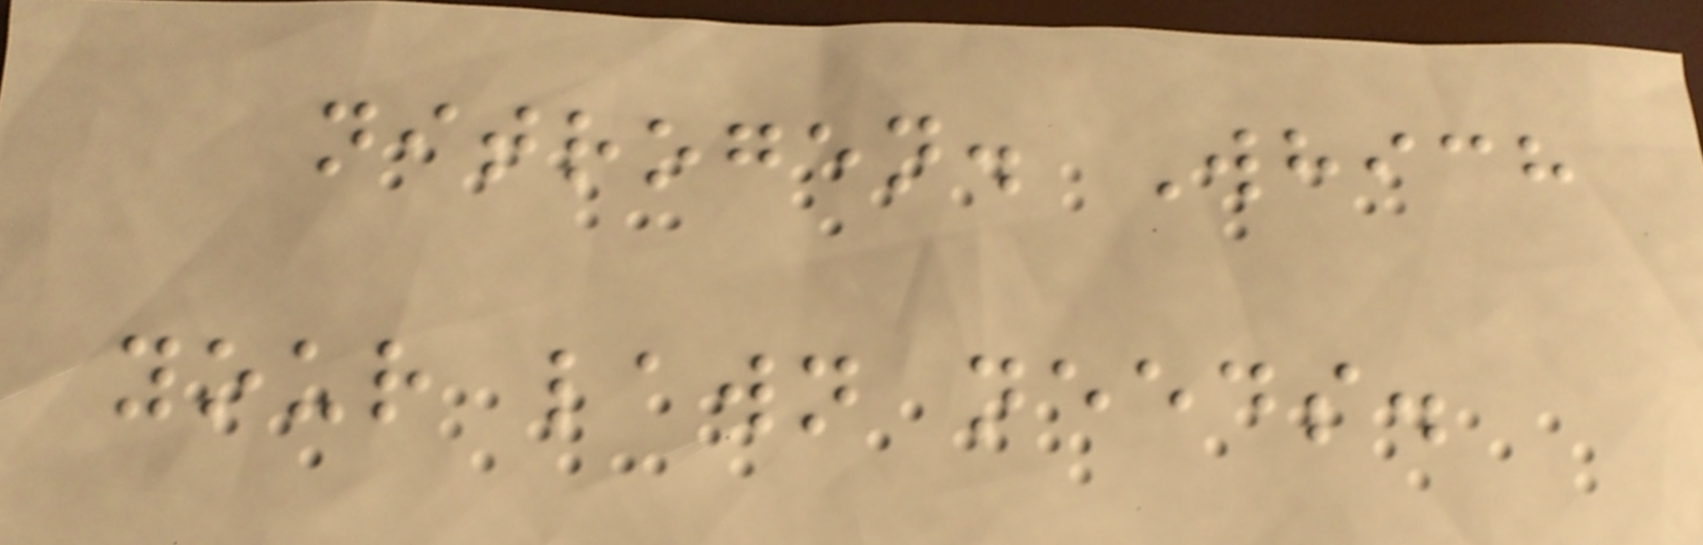nitrogen. Which
your lawn needs.
